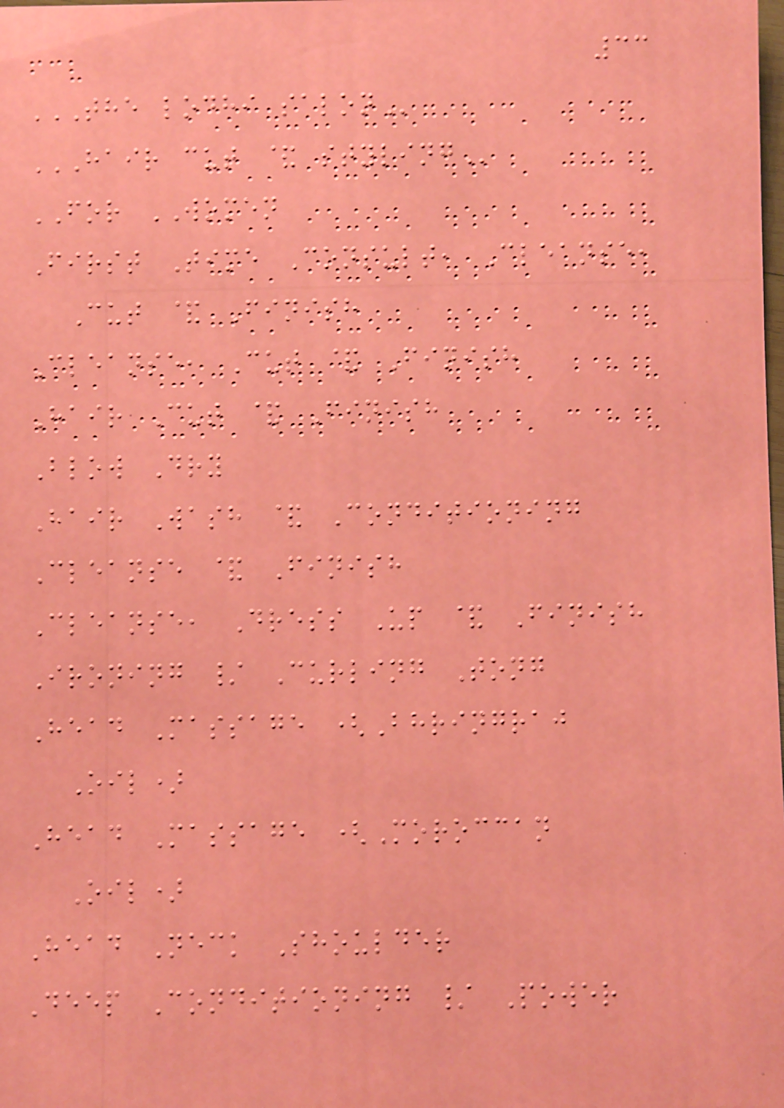33
THE LODHI SALON
HAIR CUT & STYLING
FOR WOMEN
First Time Consult, Cleanse,
Cut & Finish
Cleanse, Cut & Finish
Hair Cut & Finish
Blow Dry
Hair Wash & Conditioning
Cleanse & Finish
Cleanse, Dress Up & Finish
Ironing / Curling Tong
Head Massage (Bhringraj
Oil)
Head Massage (Moroccan
Oil)
Head Neck Shoulder
Deep Conditioning / Power
